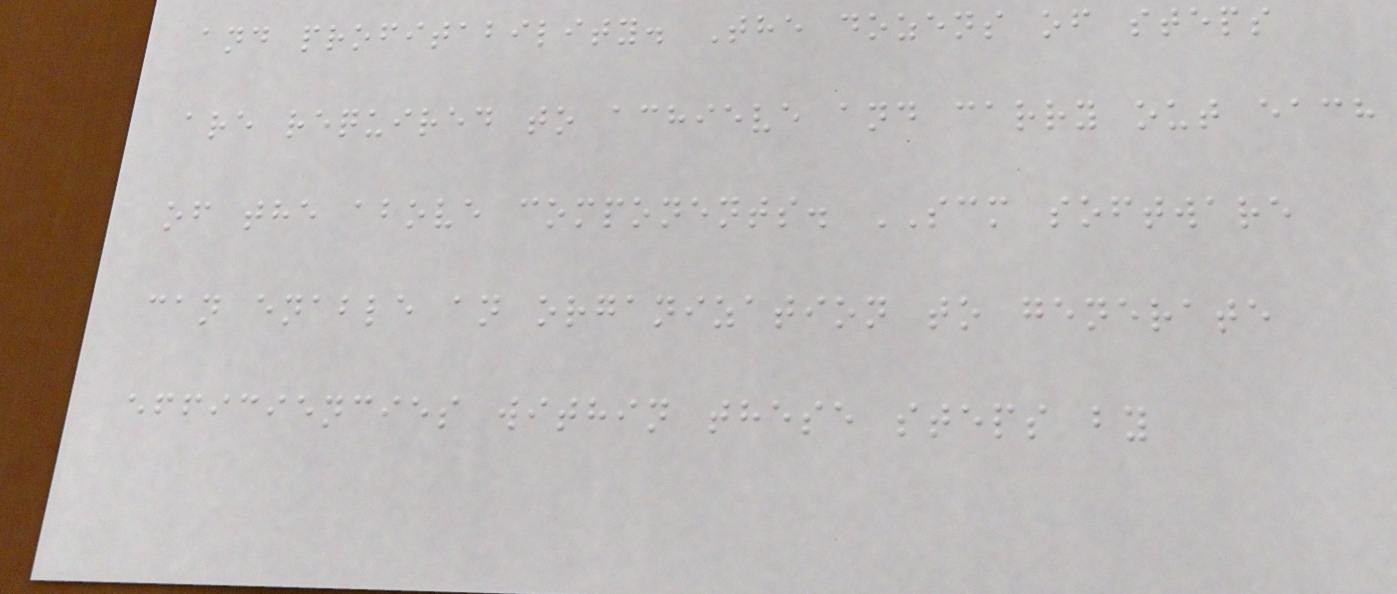and profitability. The dozens of steps
are required to achieve and carry out each
of the above components. SCM software
can enable an organization to generate
efficiencies within these steps by
